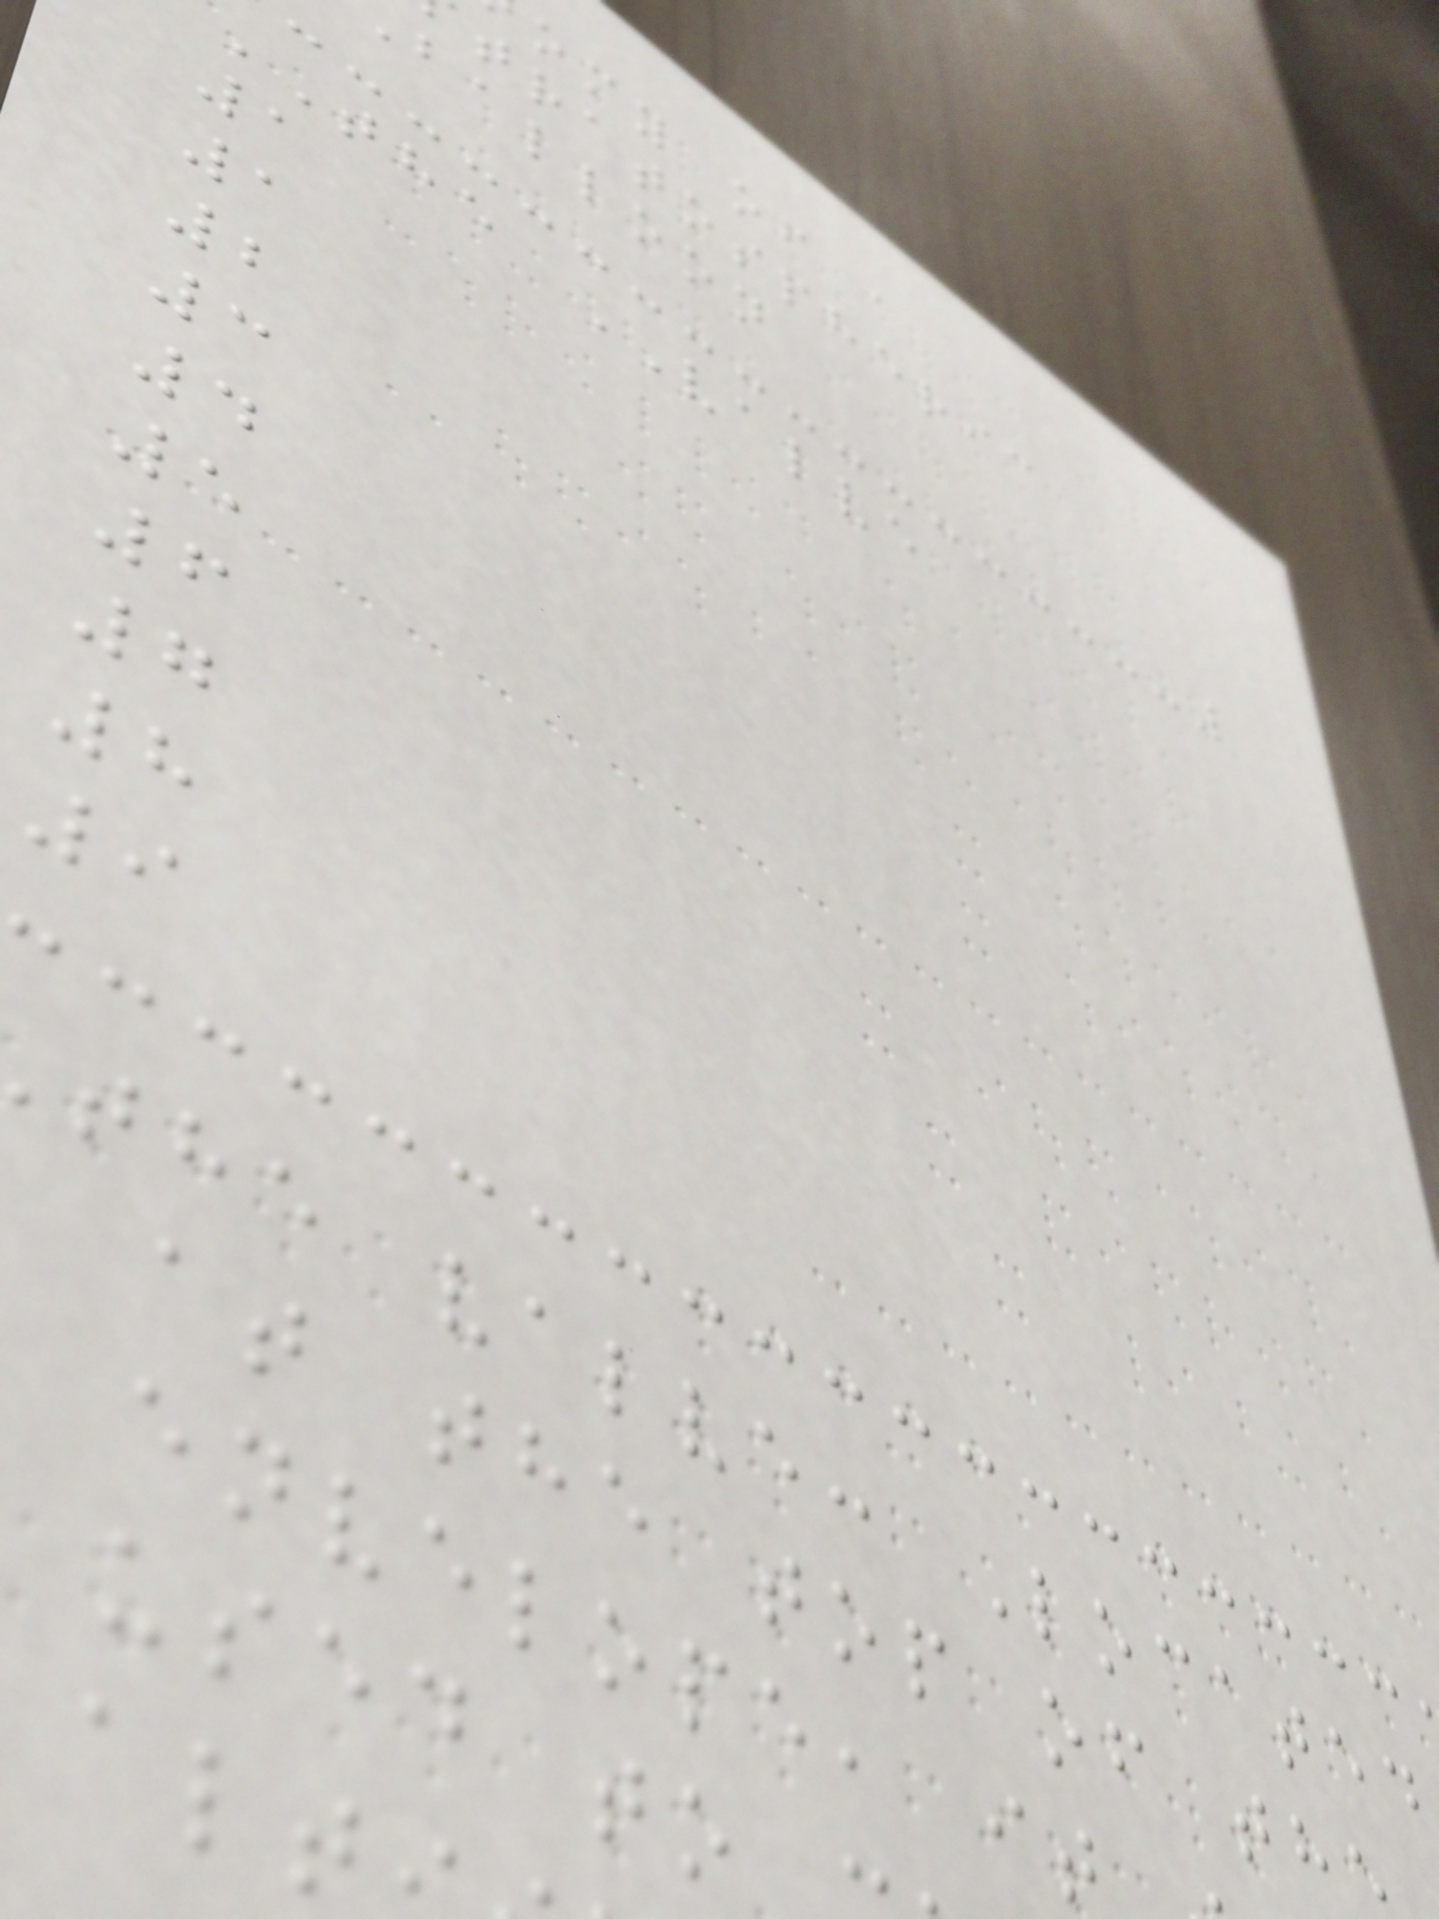omy of a
tratospheric
balloon
the VALVE
1
1
2
3
4
5
6
7
8
9
the valve: Located
at the top of th
envelope, it
used to
